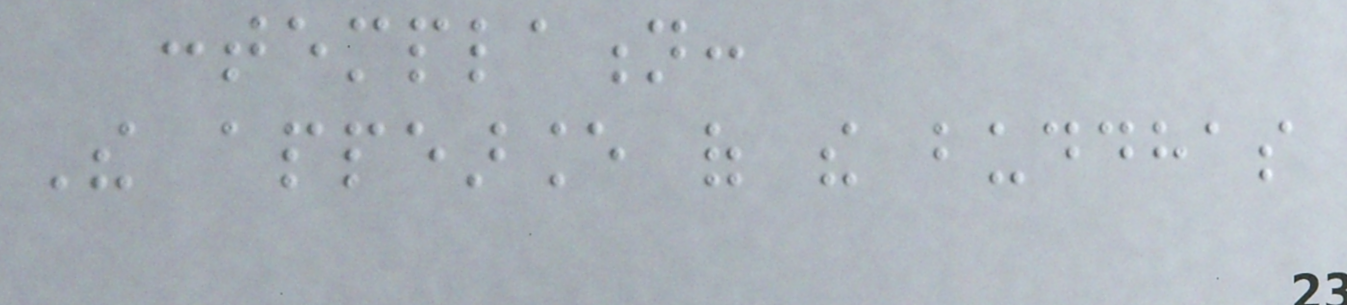contemplation:
The appearance of the buddhas
